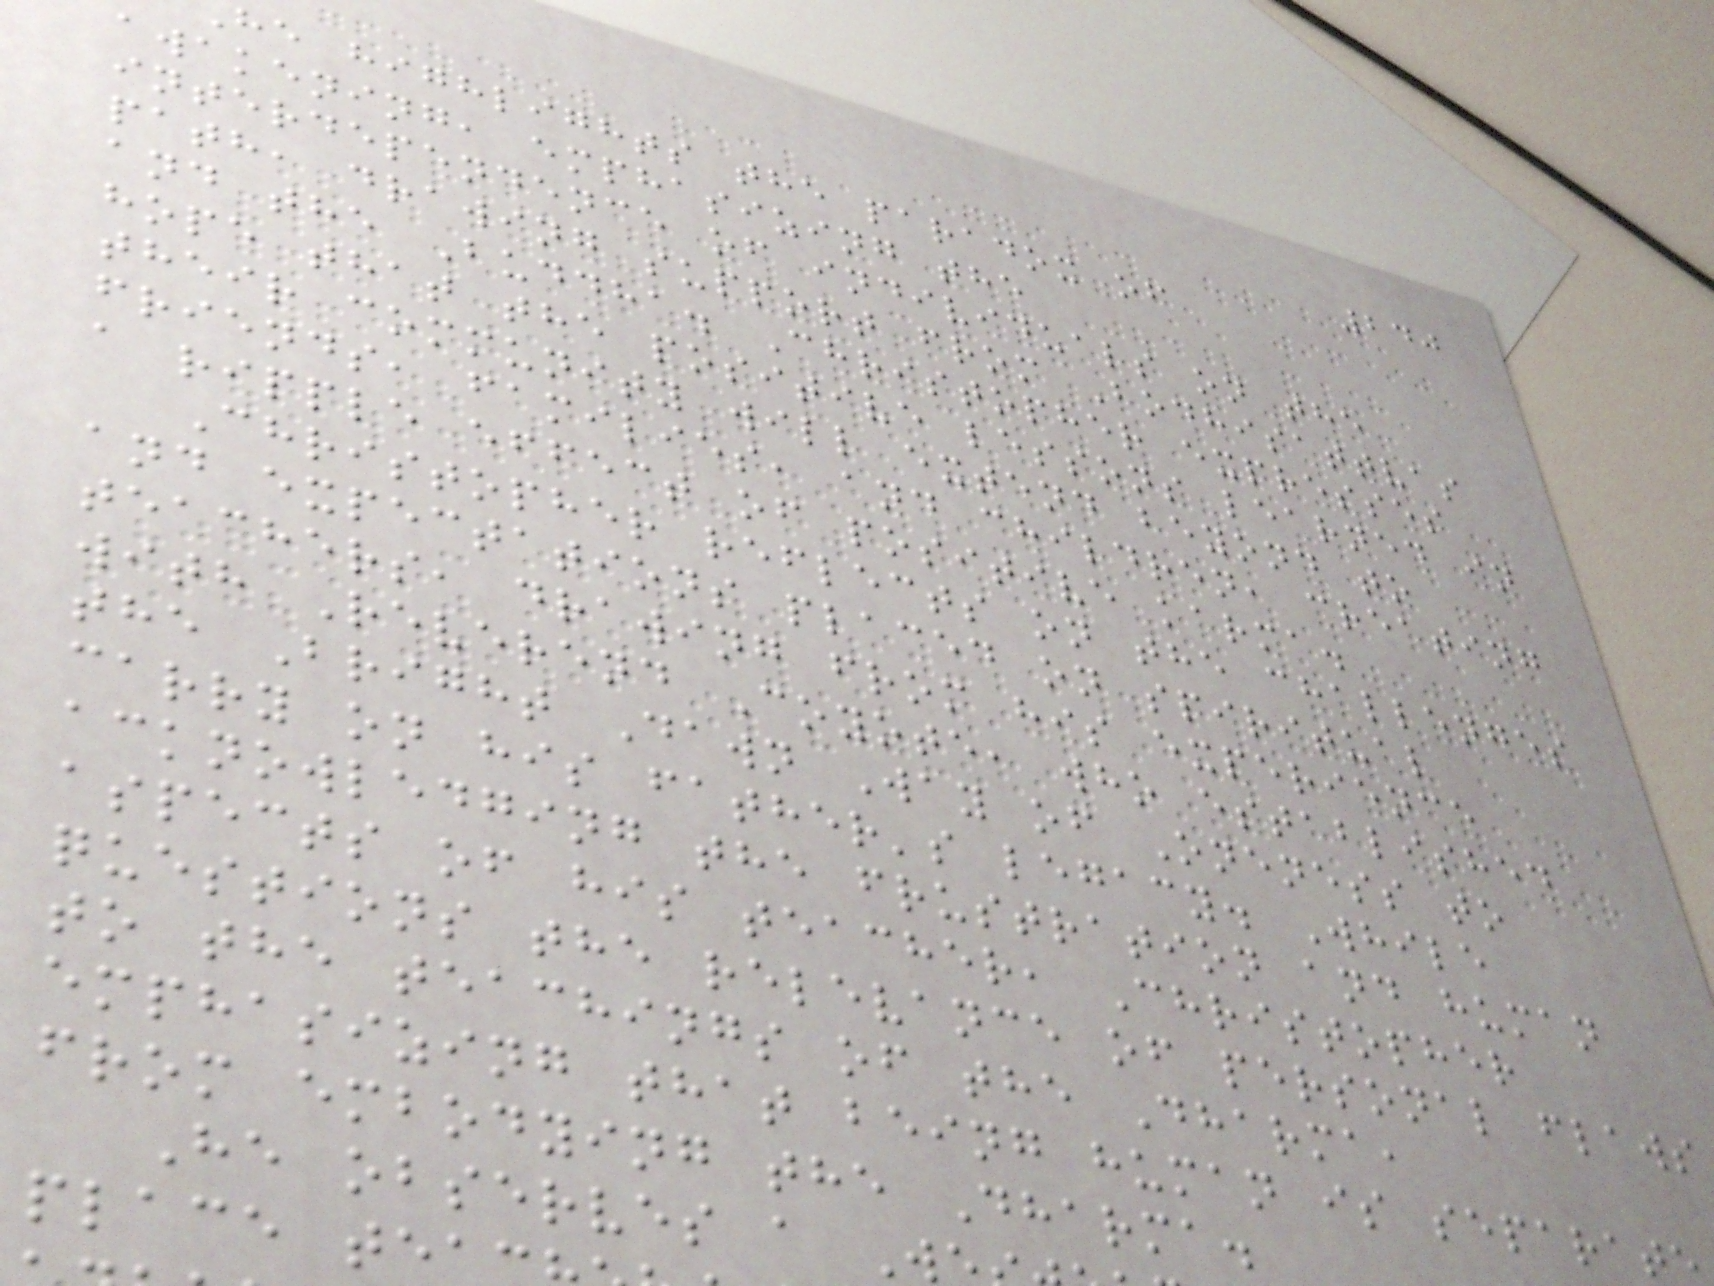240
he highlights the paradox of
awakening, emphasizing the
interdependence of individuals on the
path, drawing support from Bodhisattvas
and the Buddha. Christopher expresses
hope that the positive lessons learned in
their community will extend beyond to
friends, families, and children, creating
a ripple effect of positive karma.
Christopher reflects on the challenges
and expectations placed on spiritual
teachers, drawing from his experience
with Reverend Coyote, who established
the Bright Dawn Way of Oneness to
carry on his father's legacy. While
acknowledging the frustration and human
aspects of his teacher, Christopher
questions the relevance of personal flaws
to the teachings of the Dharma,
emphasizing that being human is separate
from embodying the Dharma.
He observes a W
